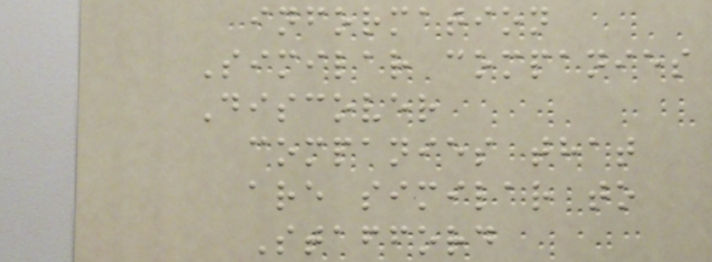information
Similar companies
Discover
companies that
are similar to
Stafford
